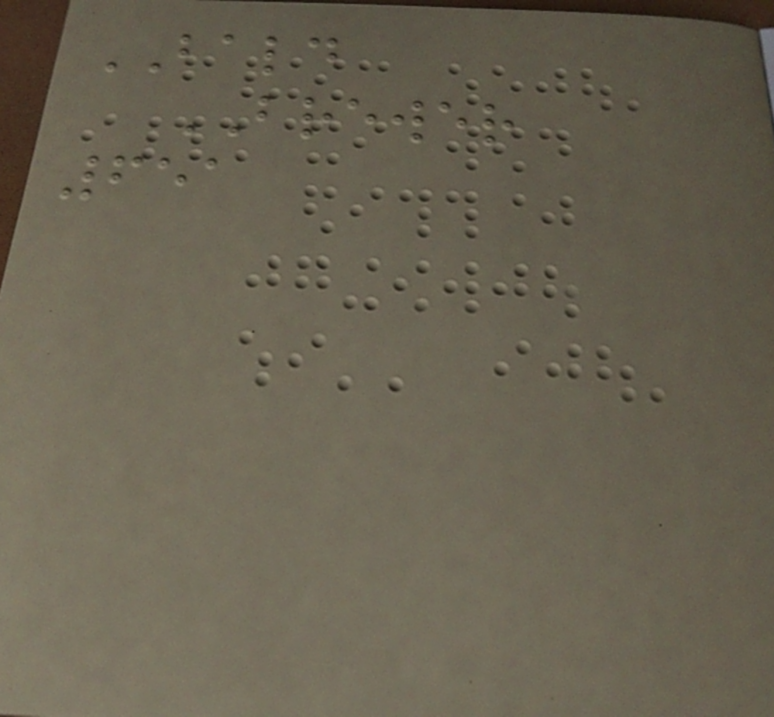BALD
BREWER
651
